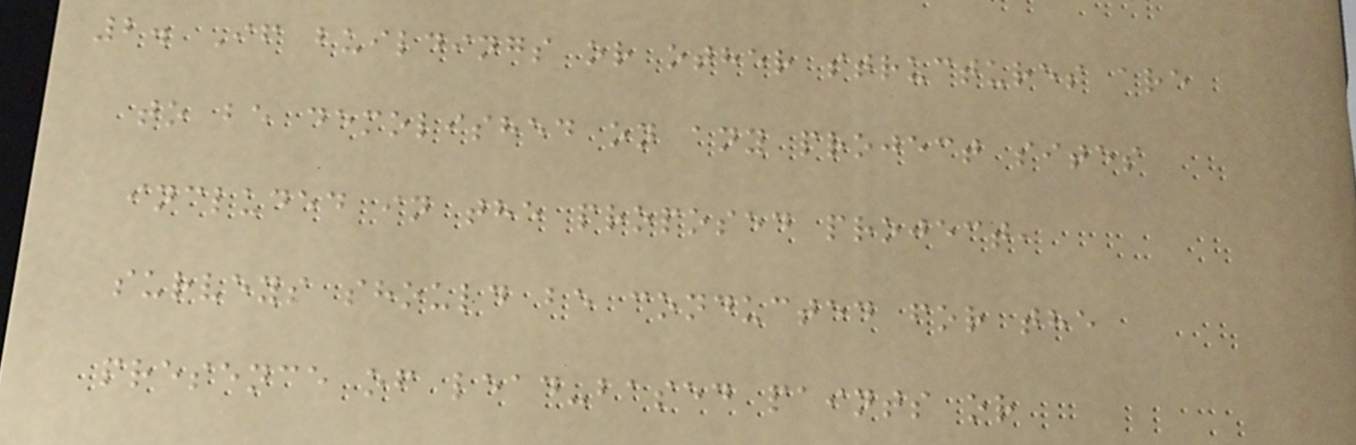2. If buildings or other structures are
to be demolished on any project sites
included in the proposed project,
surveys should be conducted for the
presence of lead-based paints or
